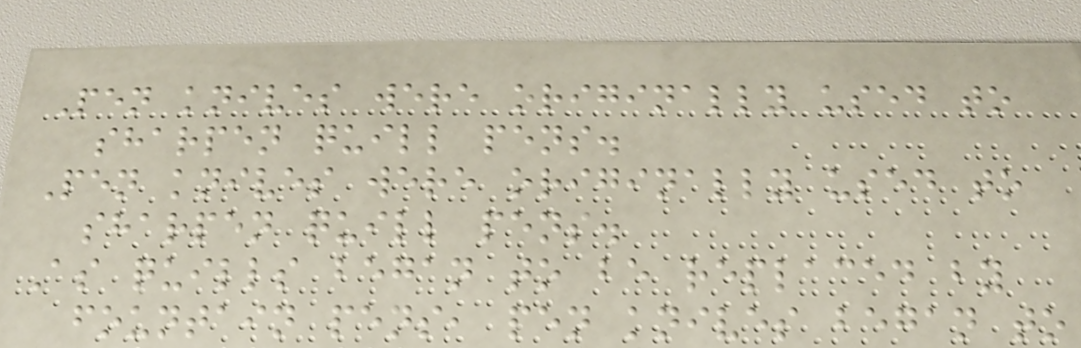Pen knives were originally used to
sharpen quill pens.
Pen knives were originally used to
sharpen quill pens.
As quills began to be replaced by
fountain pens, pen knives began to
